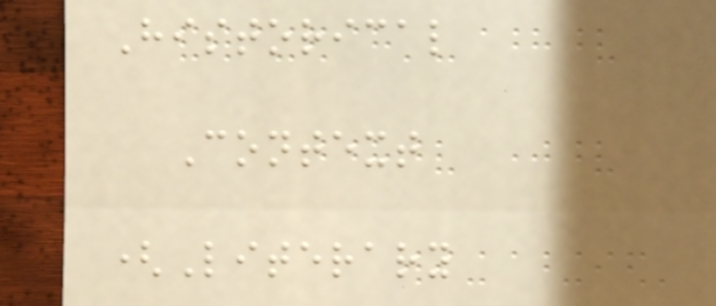Historical
Context
(Literary
